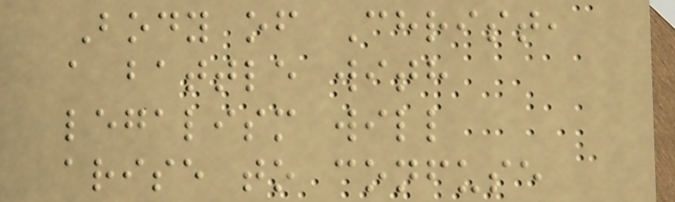Body of Christ,
a battle with
legalism will
arise to confuse
